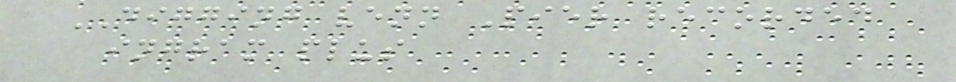DIGGING venn Pier recorded
ingram plus
